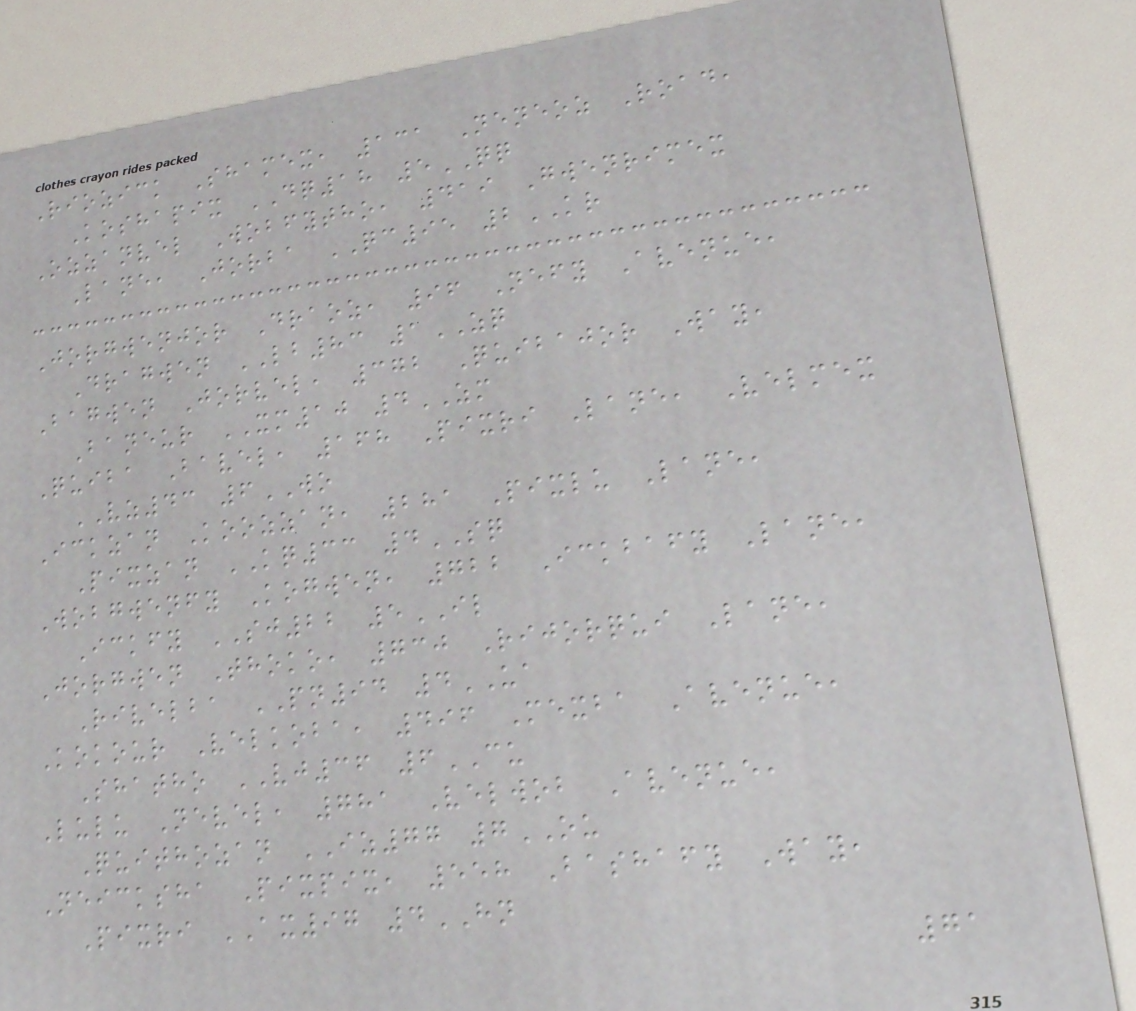Riozick Shamex, 131 Neneoz Road,
Koshapix DQ18 5QQ
Ozzanvel Wobfytho, 419 Gwenrimex
Lane, Jorba QC95 2KR
Jorgwenjor Draoz, 96 Nefy Avenue,
Dragwen LB83 1ZQ
Bagwen Jorvel, 372 Quibajor Way,
Baneur XM10 4ZM
Quiba Bavel, 168 Pixri Lane, Velmex
VZ43 6WO
Ickzan Koozzan, 281 Pixlu Lane,
Pixzan KQ33 4SQ
Wobgwenfy Kogwen, 722 Ickbafy Lane,
Ickfy SJ22 5IL
Jorgwen Thoko, 730 Rijorqui Lane,
Rivelba PN94 4UA
Kokour Velkoba, 496 Mexba Avenue,
Shatho VJ36 6CU
Lulu Nevel, 781 Velwob Avenue,
Quithozan IZ77 7OU
Neicksha Pixpix, 558 Bashafy Way,
Pixri AX97 4HN
71
